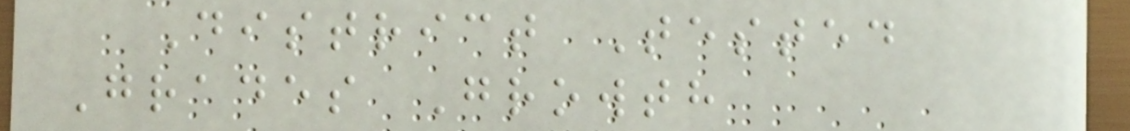District Tested
Grades Growth
